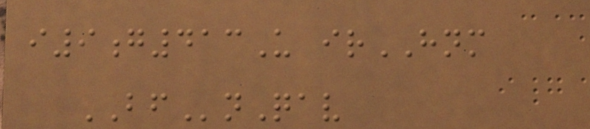i9g413U irHNM
BFnQav
